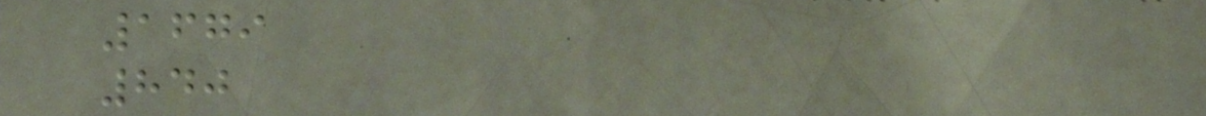1679
840
